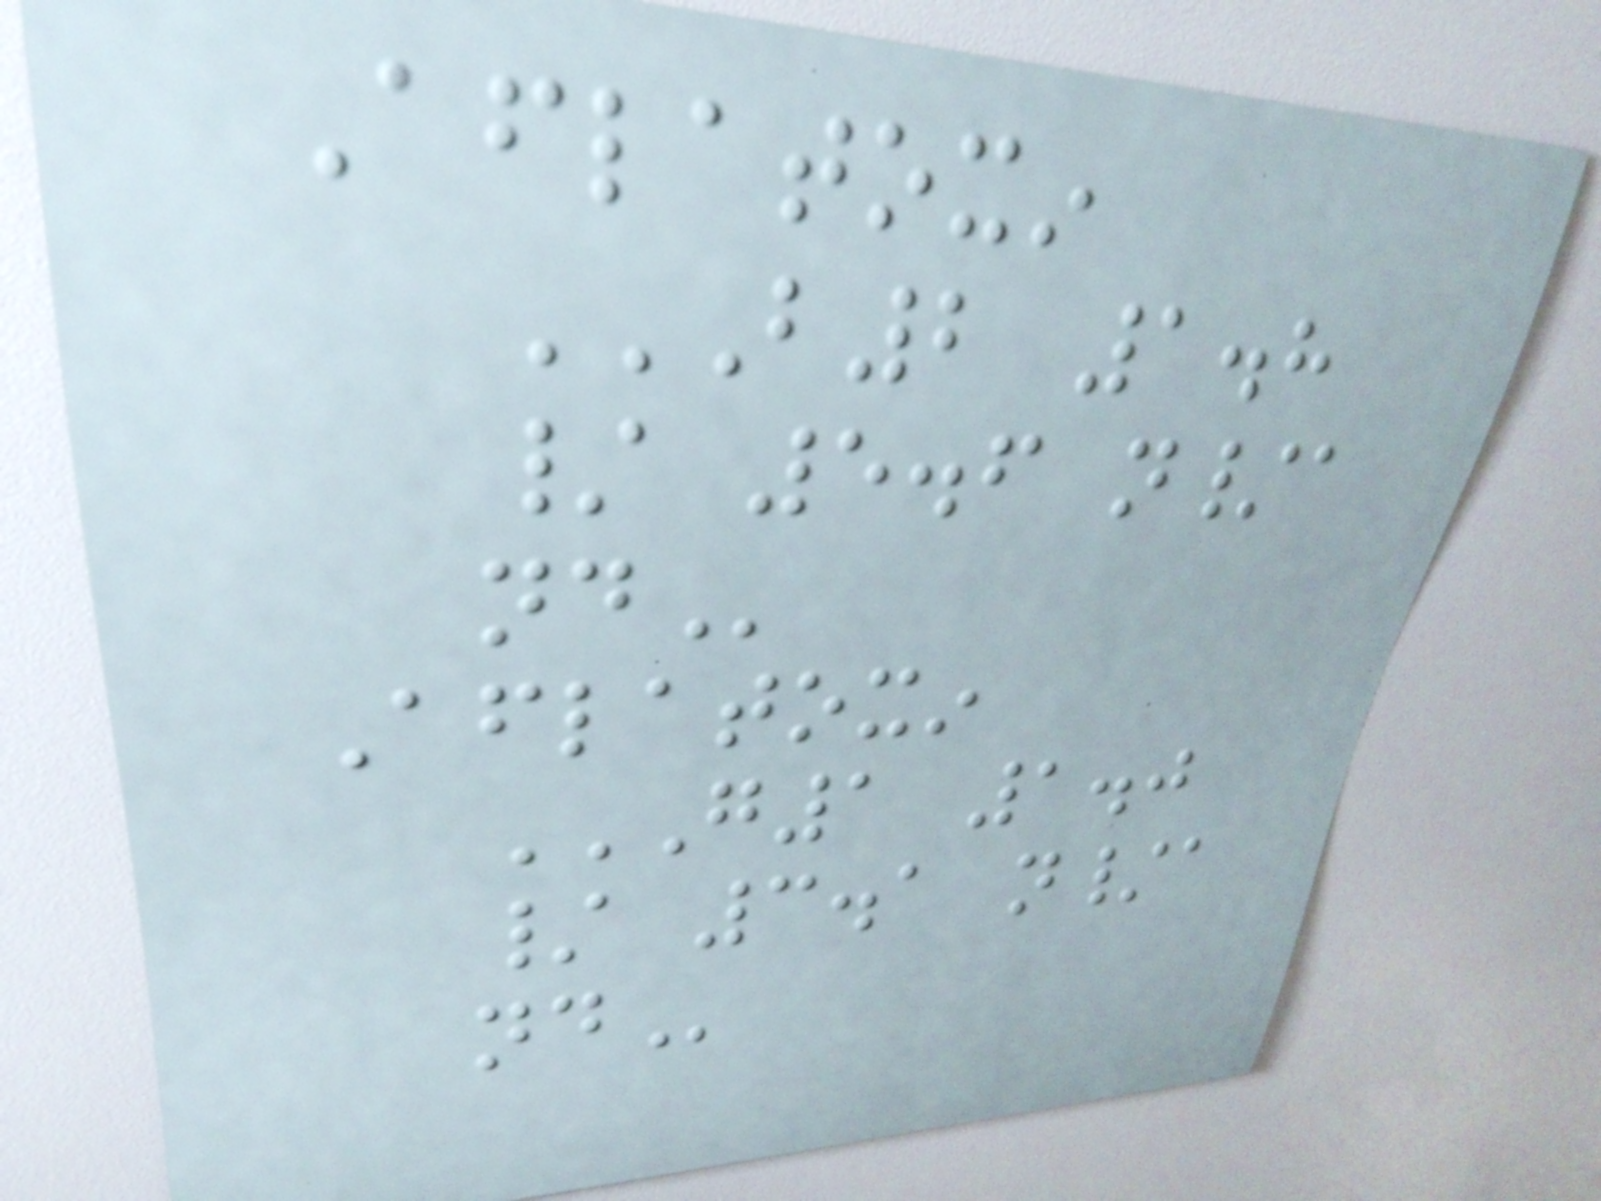Aflatoxin
B2 1.8
/ 5.6 N/A
ND
Aflatoxin
G1 1.0
/ 3.1 N/A
ND
